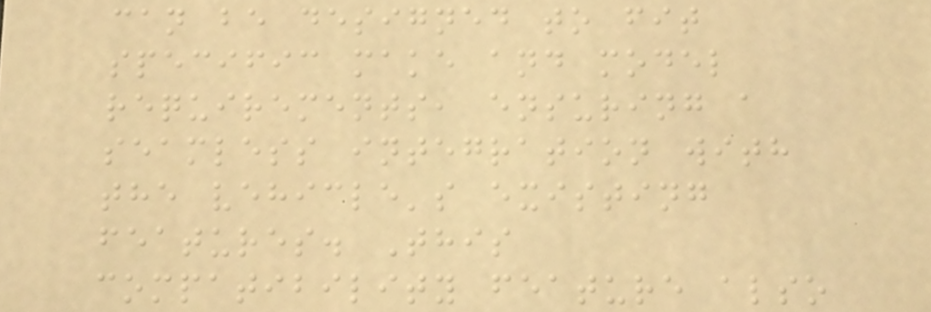can be designed to fit
specific make and model
requirements, ensuring a
seamless integration with
the vehicle's existing
features. This
compatibility feature also
